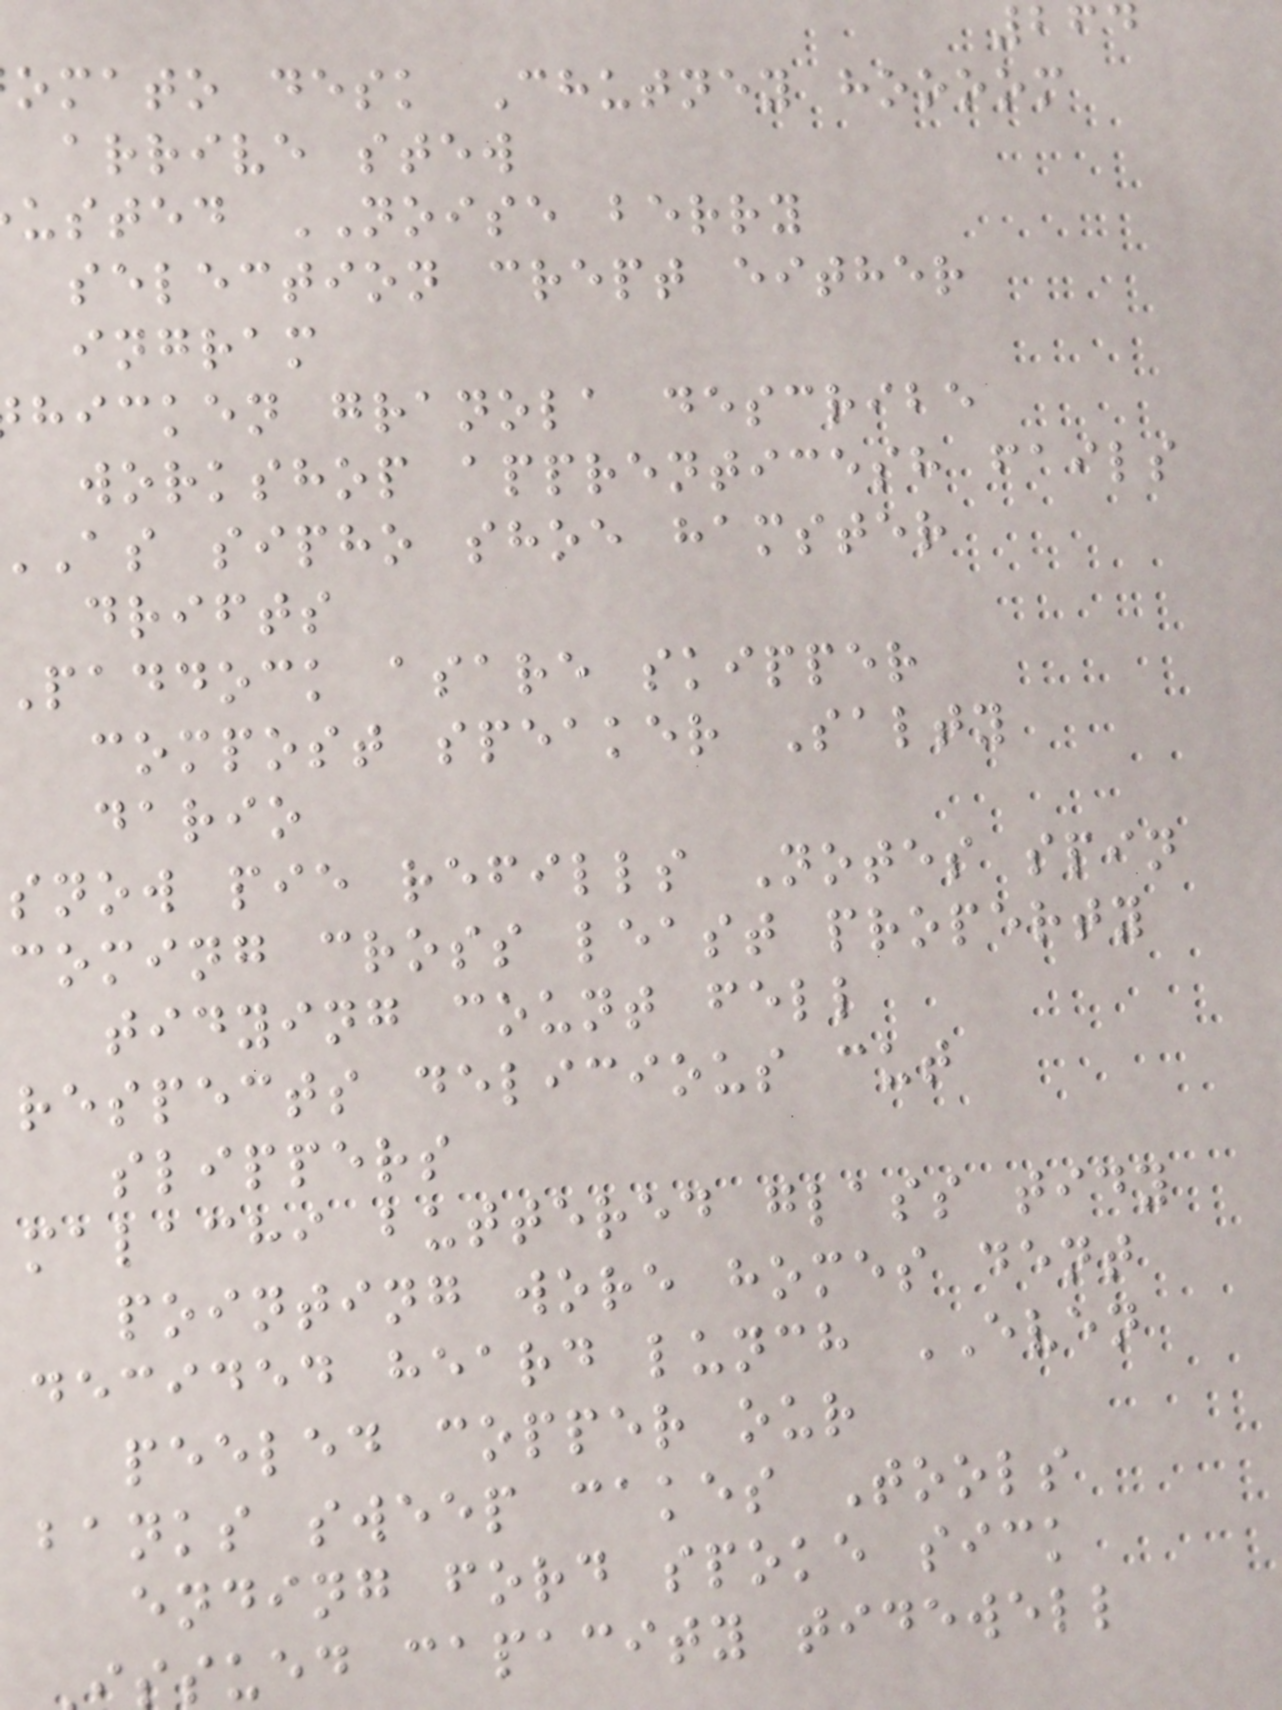264
omato desk Chutney hoooom
arrive stew
usted NOISE berry
selection crept either
ingram
hicken granola describe
workshop apprenticesh fails
as sipho shoe hamster
drifts
Paddock asare skipper
compost speaker Salty
dario
snow pie refills Notes spin
coming cross least property
tidying count fell
respects delicious cut
slippers
malachi buttered glass tidy
pointing wore homes dent
decided heard lunch EVEN
peeled copper our
banks sweep cakes Tools
ending ford spoke sick
ssued capacity tidewell
